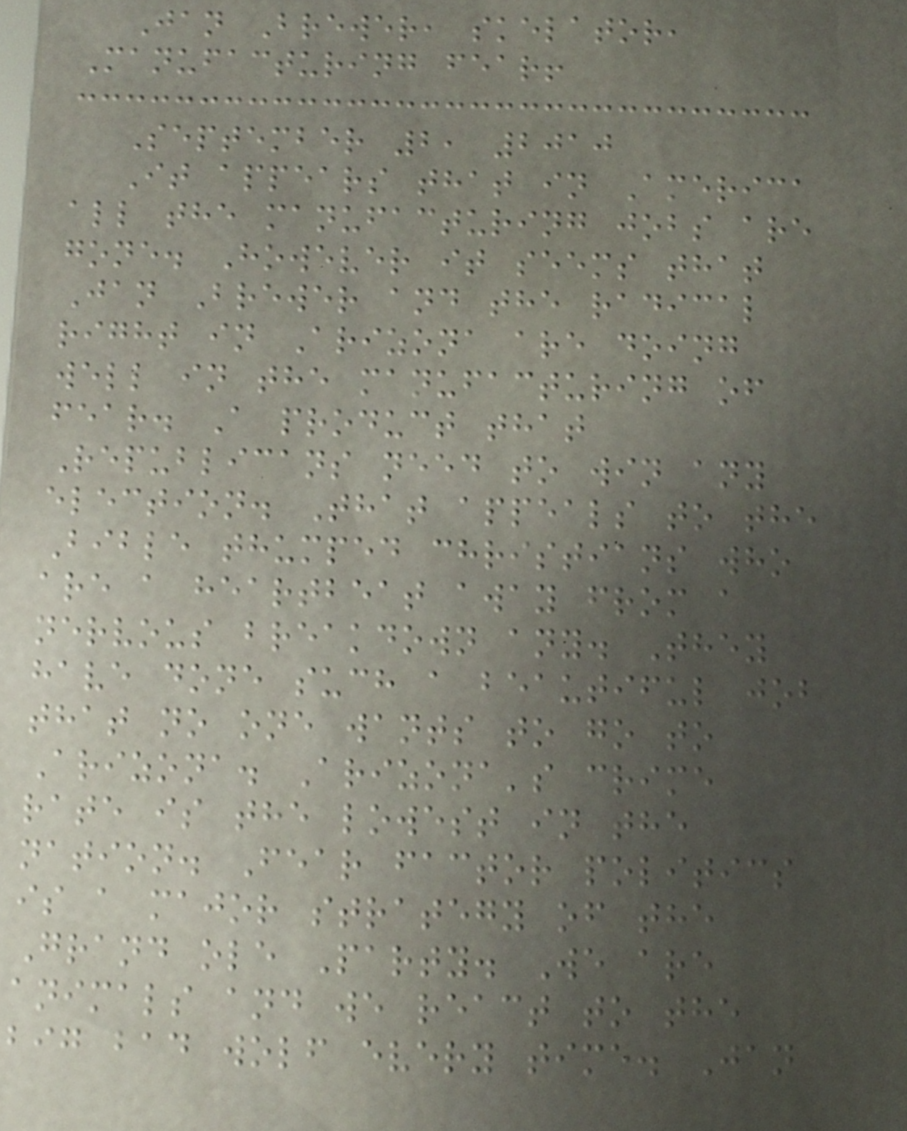Jan Brewer, skelator,
Manufacturing fear!
September 2, 2010
It appears that in America
all the manufacturing jobs are
gone. However it seems that
Jan Brewer and the radical
right in Arizona are doing
well in the manufacturing of
fear. A product that
Republicans need to win any
election. That appeals to the
Bible thumped christians who
are a heartbeat away from a
nervous breakdown any. They
have done such a beautiful job
that no one wants to go to
Arizona. Arizona's crime
rate is the lowest in the
nation. Fear factor politics
is a major strategy of the
Grand ole Party. We are
animals and we react to the
big bad wolf every time. Jan
